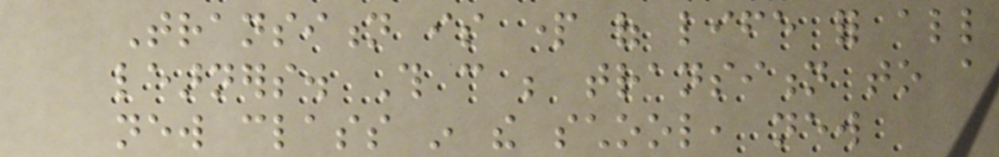Transition is part of life for all
learners. This can be transition to a
new class in the school, new
